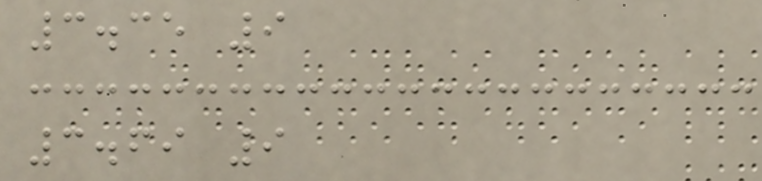3.35 9
3.69 9
